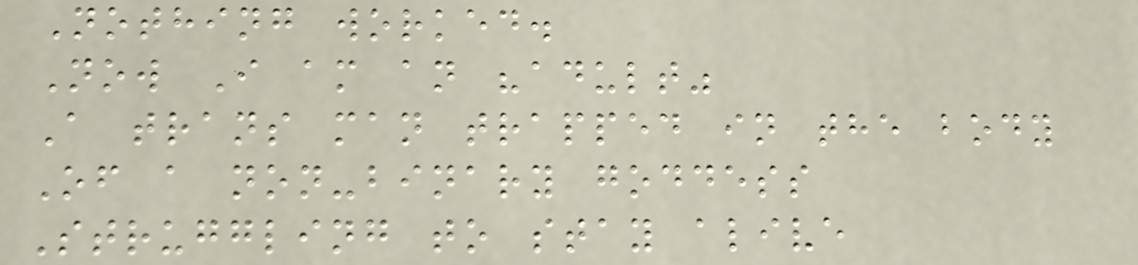Nothing worked.
Now I am an "adult"
A trans man trapped in the body
Of a non-binary goddess
Struggling to stay alive
